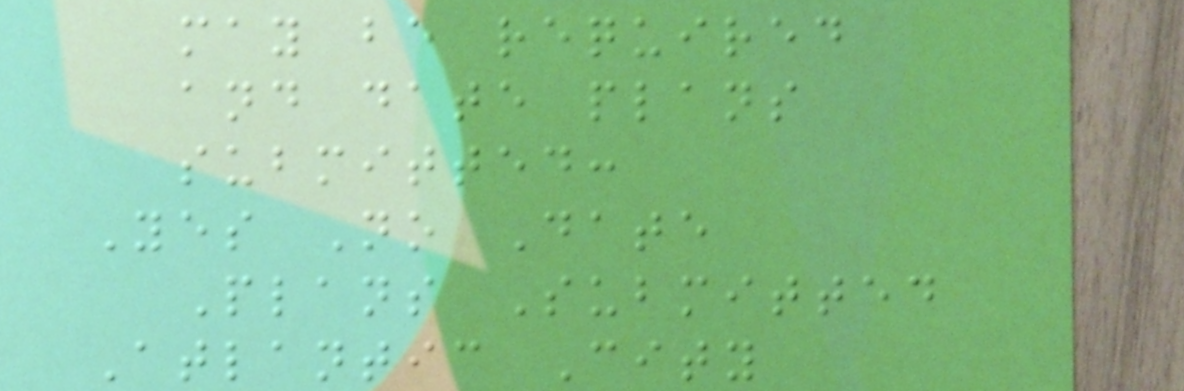may be required
and date plans
submitted:
Yes No Date
Plans Submitted
Atlantic City
